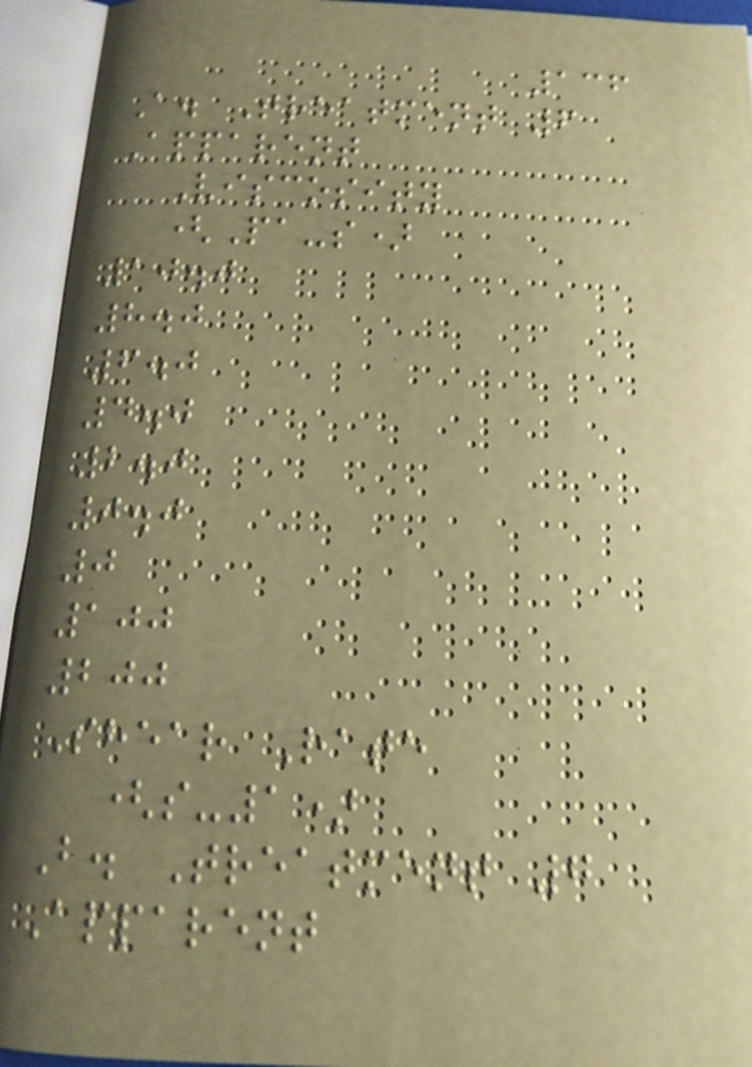136
A. Treatment 6
Apparent
Viscosity
(Pa-s)
10.0
8.0
6.0
4.0
2.0
0.0
0
100
200
Shear Rate
(s-1)
B. Treatment 7
Apparent
